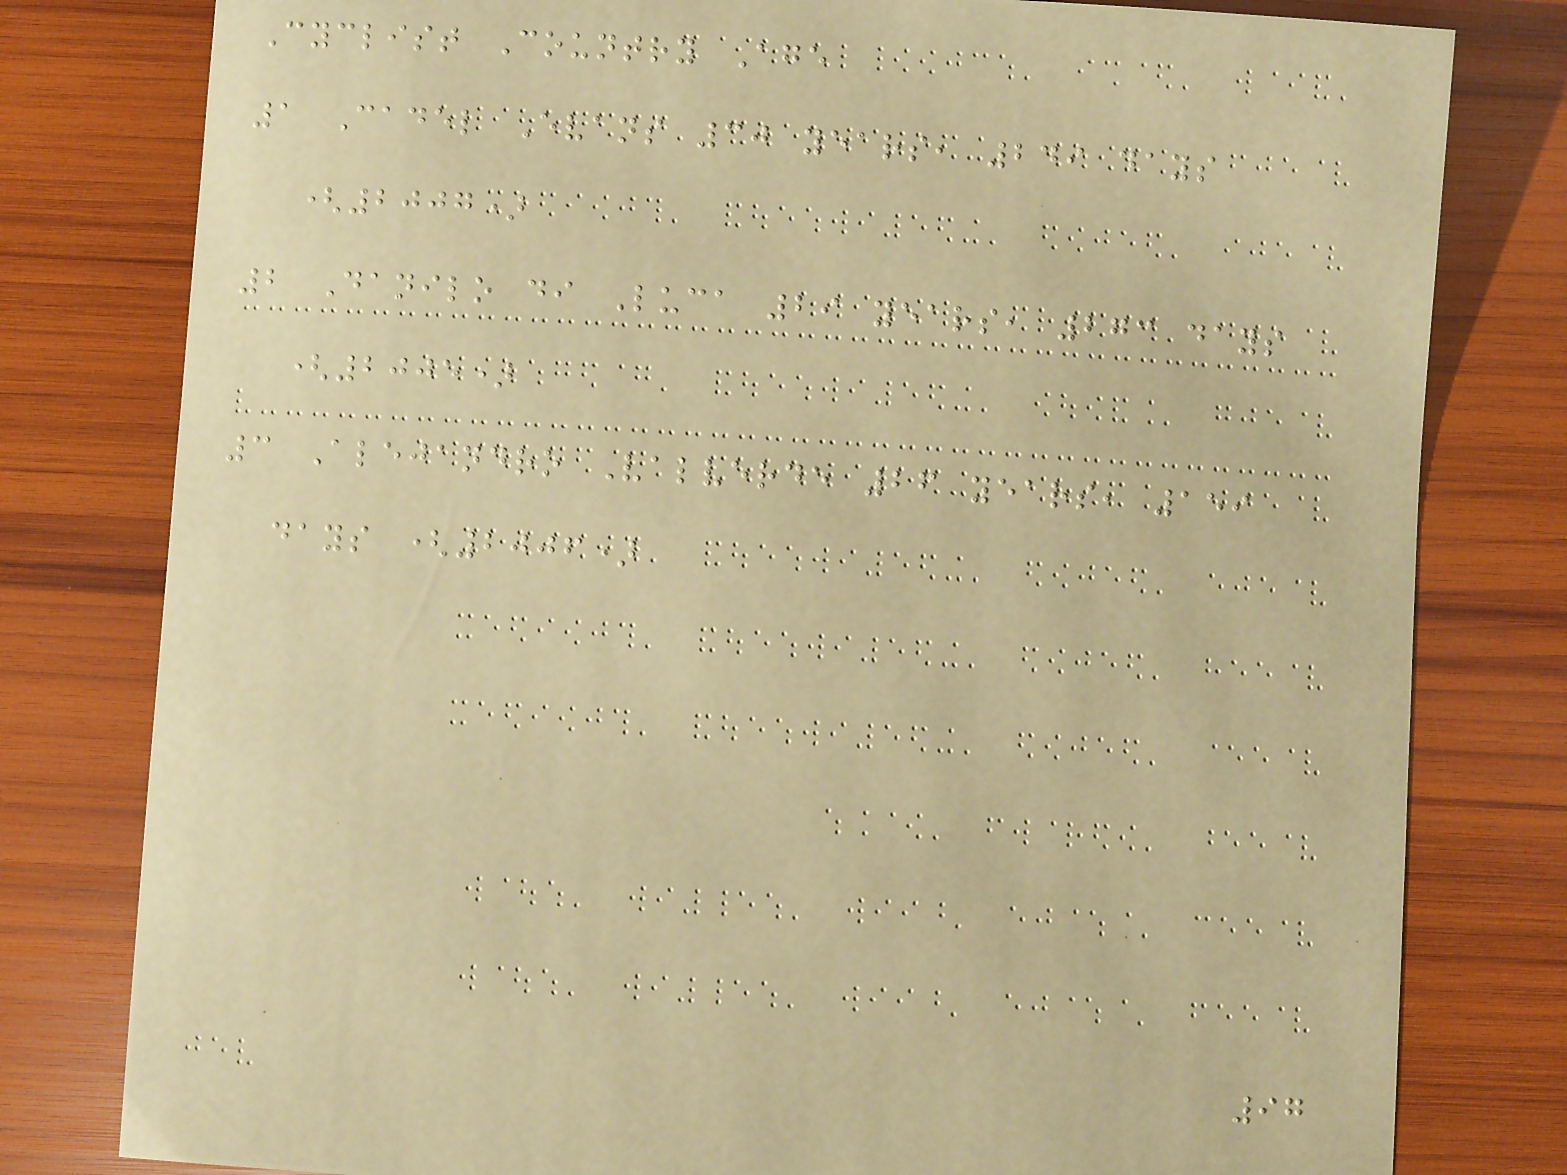Cyclist Country Age
1 Cadel Evans 30 years, 249 days
(2007)
2 Danilo di Luca 29 years, 273 days
(2005)
3 Alejandro Valverde 26 years, 159
days (2006)
97
